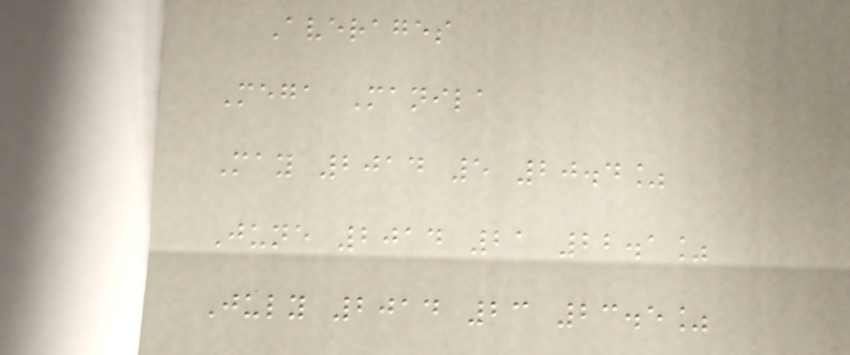Averages
Mega Manila
May 2014 5 20.4%
June 2014 21 22.1%
July 2014 23 23.5%
